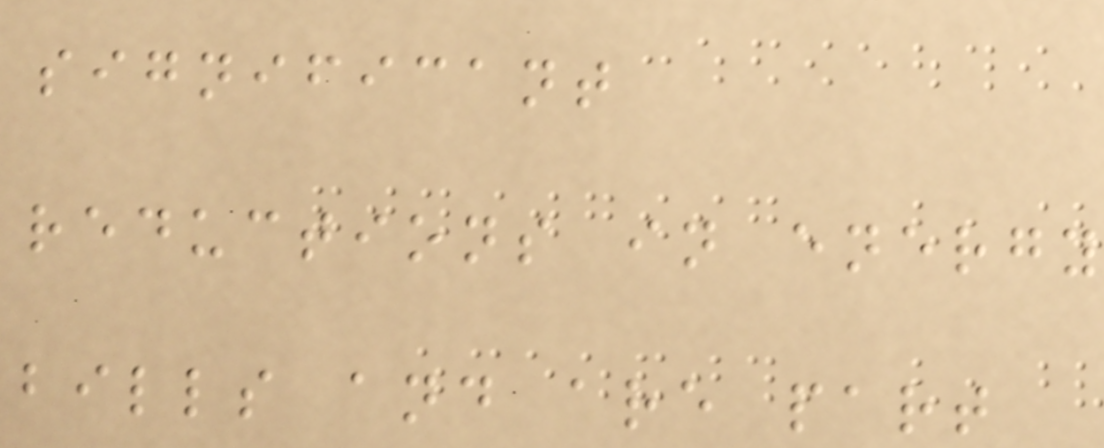significant
reductions in energy
bills and are part
